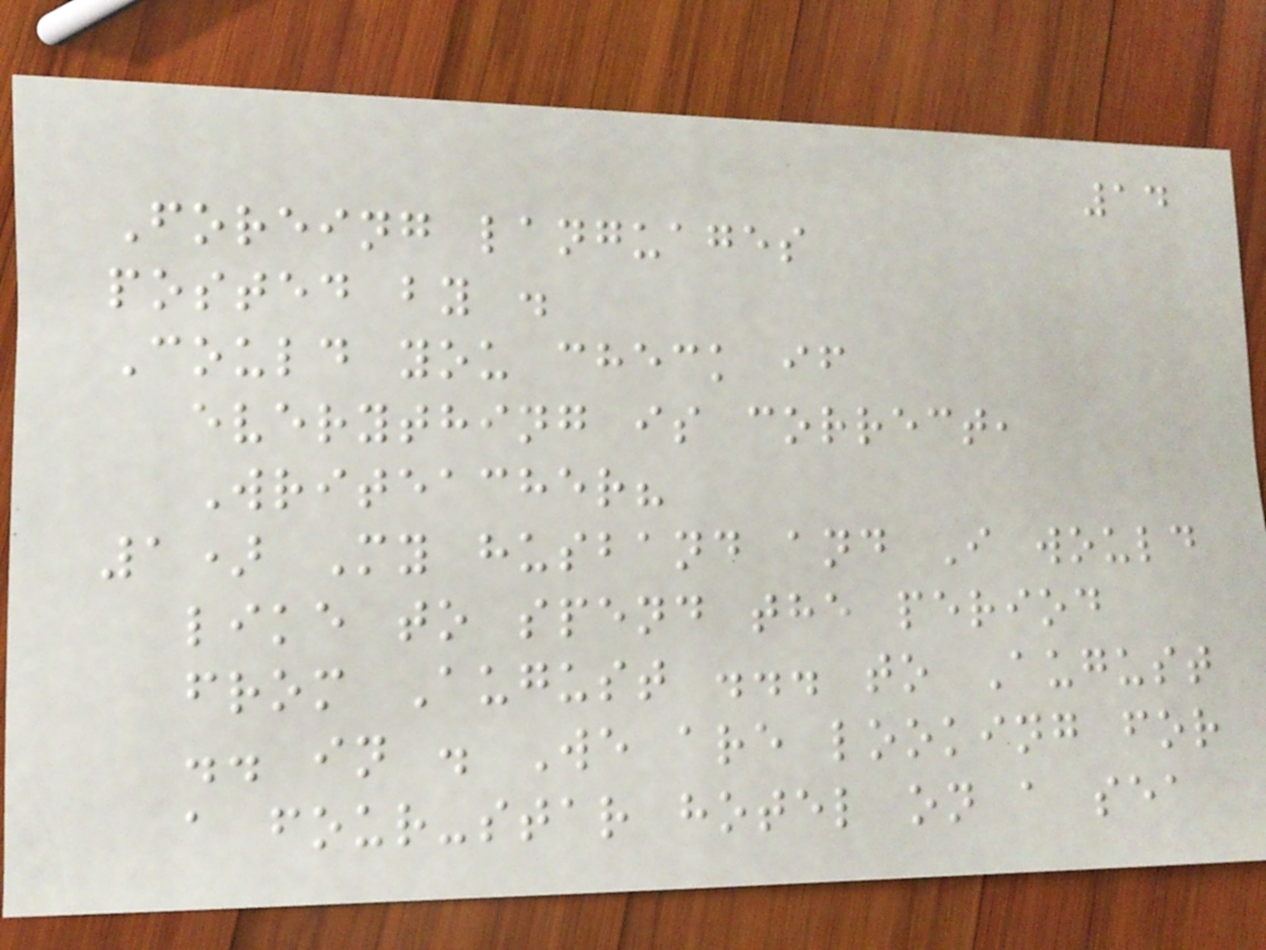14
Foreing languages
posted by .
Could you check if
everything is correct,
Writeacher?
1) My husband and I would
like to spend the period
from August ... to August
.. in . We are looking for
a four-star hotel on a sea
